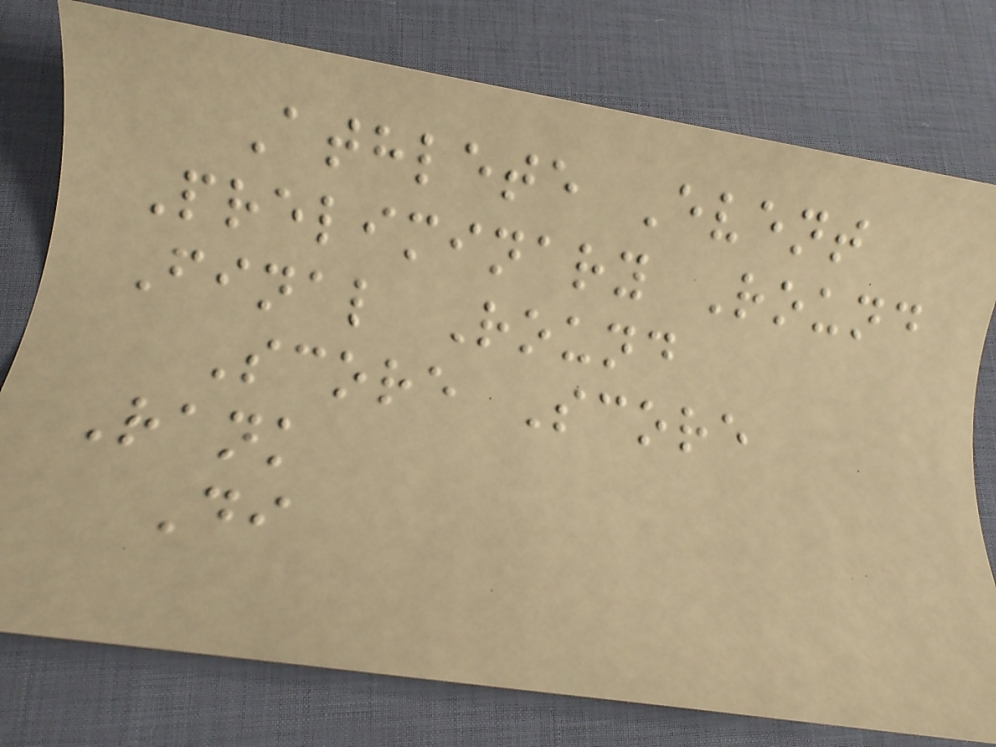Athlete Event
Preliminary Round
Final Round
Score Score
Rank
Di
